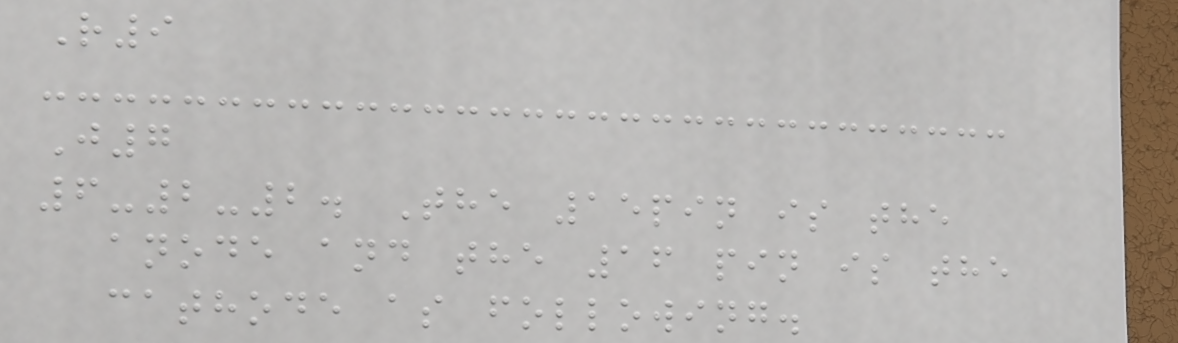R9
J7
6-2-2. The 15pin is the
anode and the 16 pin is the
cathode as following.
